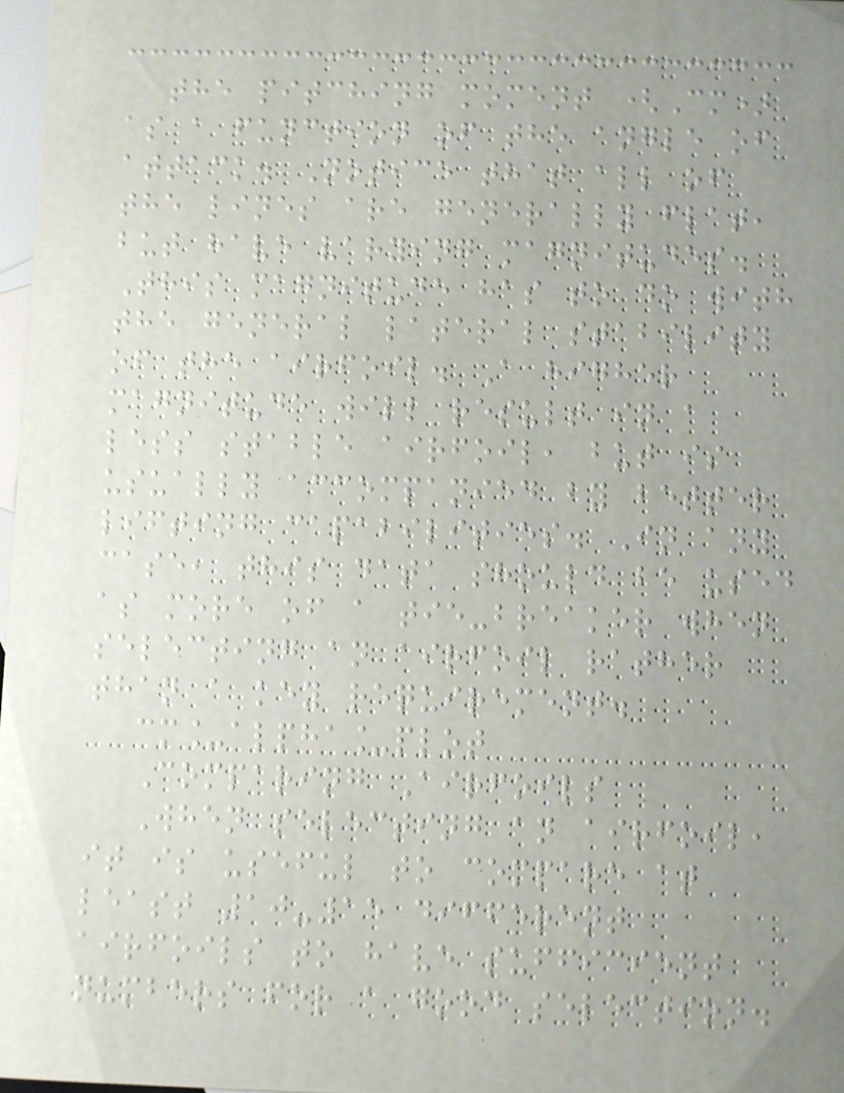the pitching moment (Cm)
as a function of the angle of
attack. Notice that all of
the lines are generally flat,
but have varying magnitudes.
This magnitude has to do with
the general lateral stability
of the airfoil. A higher
magnitude will result in a
less stable airfoil, but is
usually accompanied by better
lifting capabilities. In any
case, this data should be used
as more of a tie-breaker when
selecting an airfoil rather
than a key requirement.
cm_alpha_plot
Comparing Airfoils
When selecting an airfoil,
it is useful to compare at
least 10-15 different
airfoils to have sufficient
numbers for a good selection.
